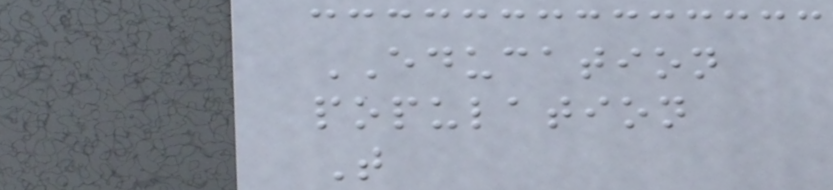EDUCATION
population
T
